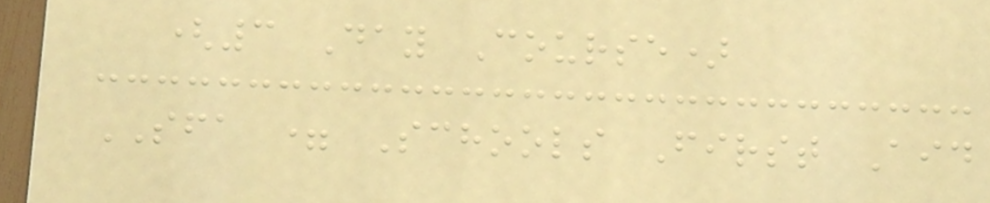(3 Day Course)
SFA = Schools First Aid
